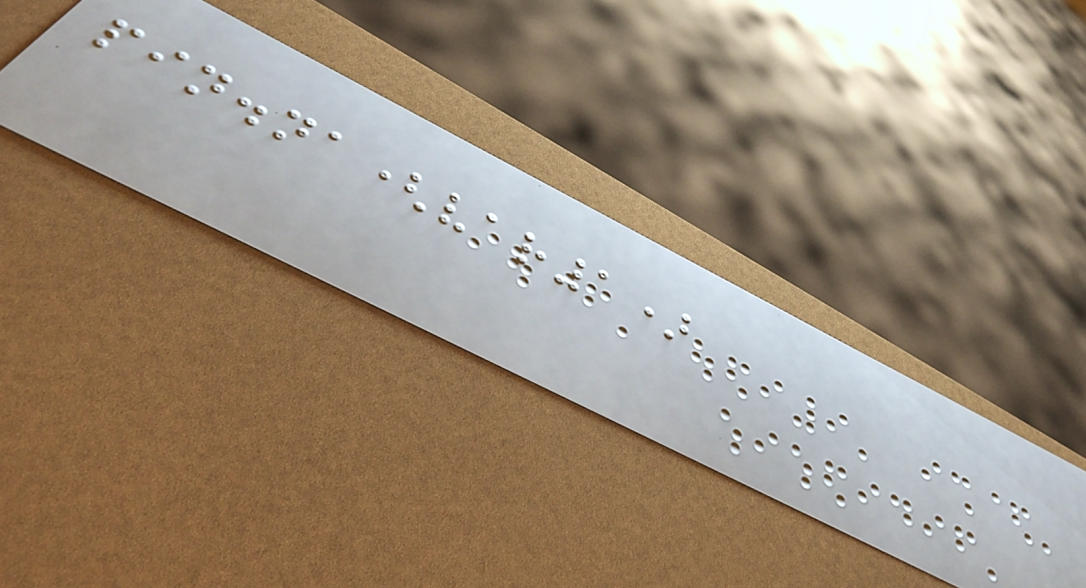pin.na(var1)
